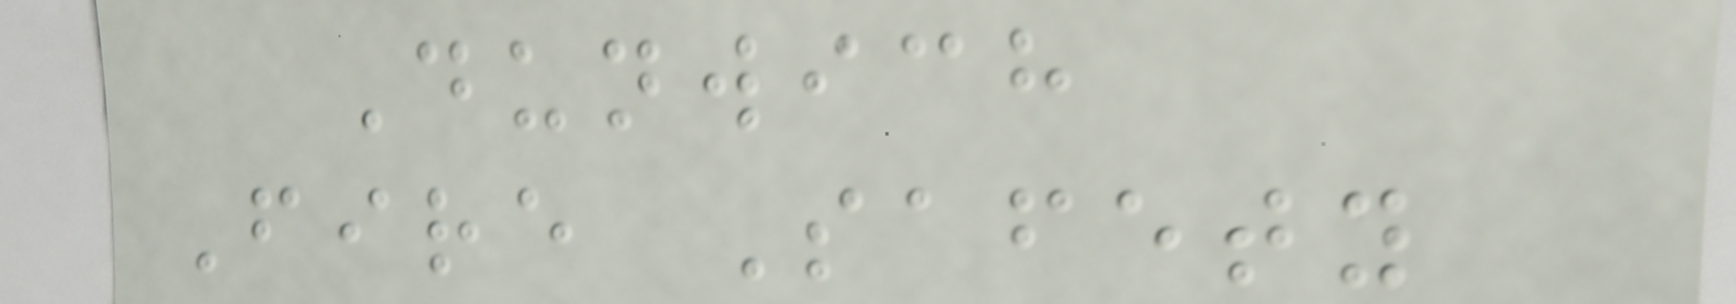Dunwich
Fire Safety
